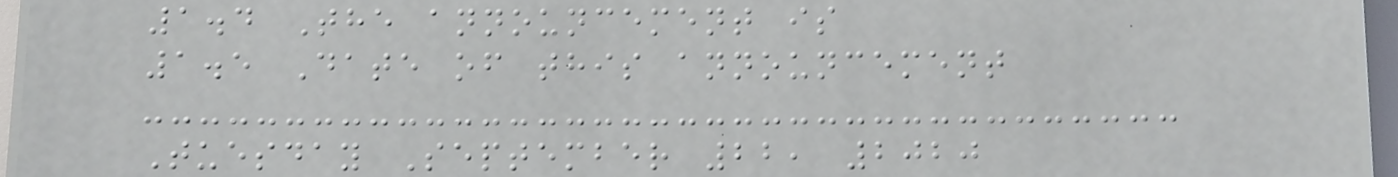1.4 The announcement is
1.5 Date of this announcement
Tuesday September 22, 2020
